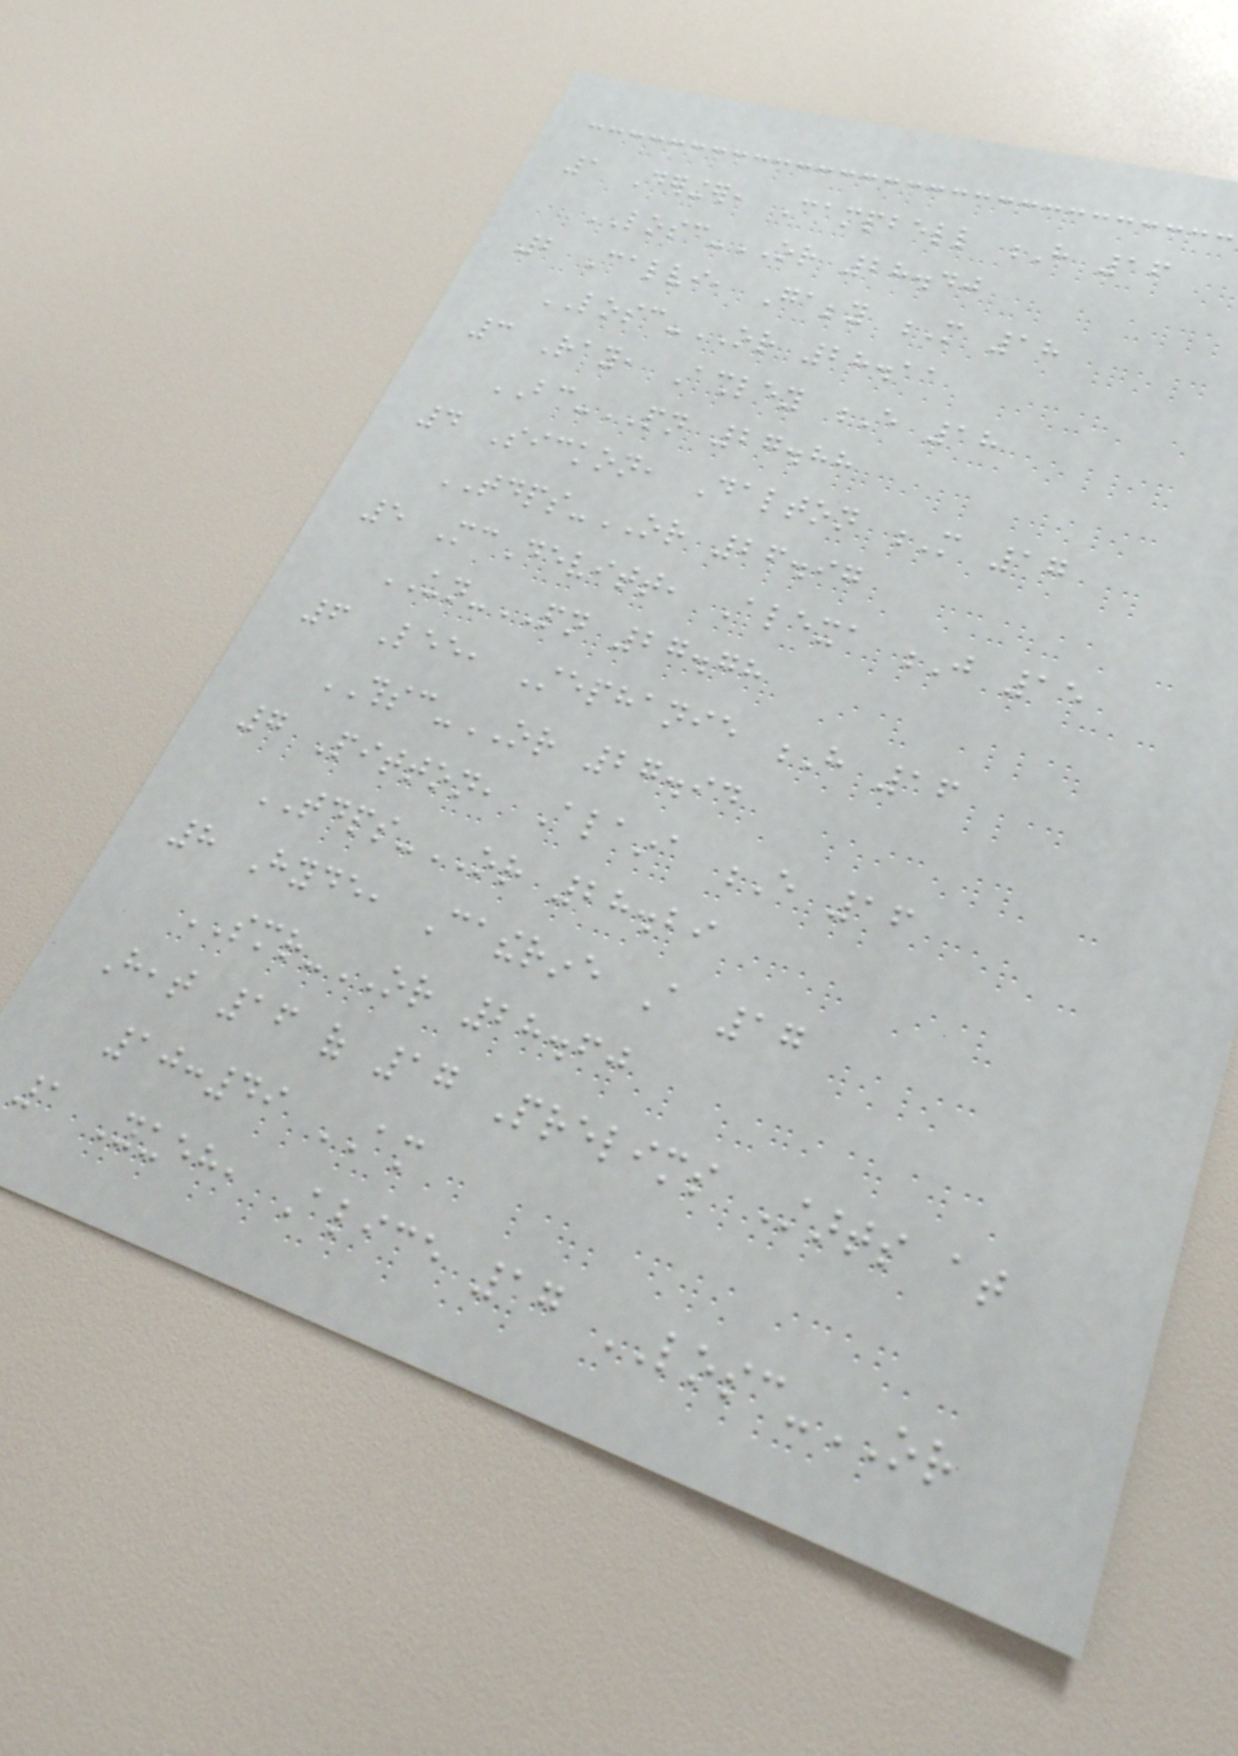1 Deringer, Campbell H 16
LOSC-OR 28.40
2 Calvi, Gabby M 18
LOSC-OR 28.11
3 Ray, Ashley E 18
BC-PN 27.88
4 Sickon, Dalton M 17
TDPS-OR 26.97
5 McDevitt, Alexa J 15
UN-PN 27.78
6 Lee, Stephanie H 16
THSC-OR 27.94
7 Pitton, Alaina E 16
TDPS-OR 28.29
8 Hyde, Catherine A 17
SMR-OR 28.60
Heat 16 of 17 Prelims Starts at
10:49 AM
1 Yueh, Alice 17 LOSC-OR
